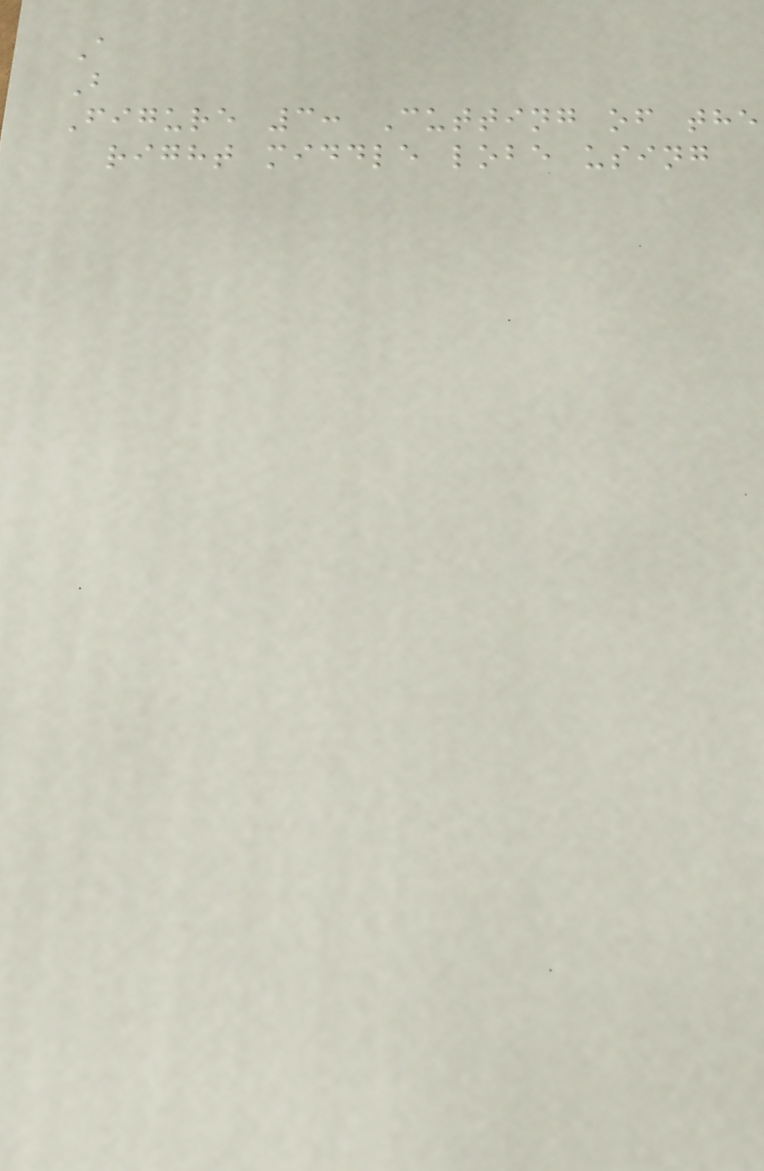A
B
Figure 3: Cutting of the
right middle lobe using
